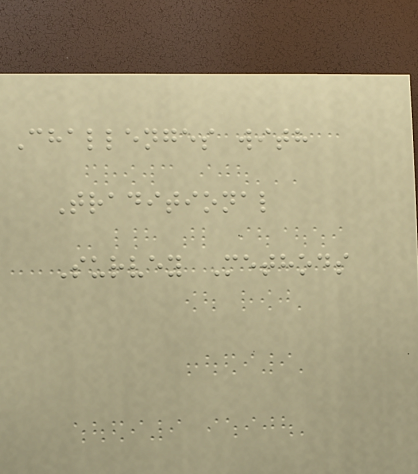Challenges with
Traditional
Survey Methods
